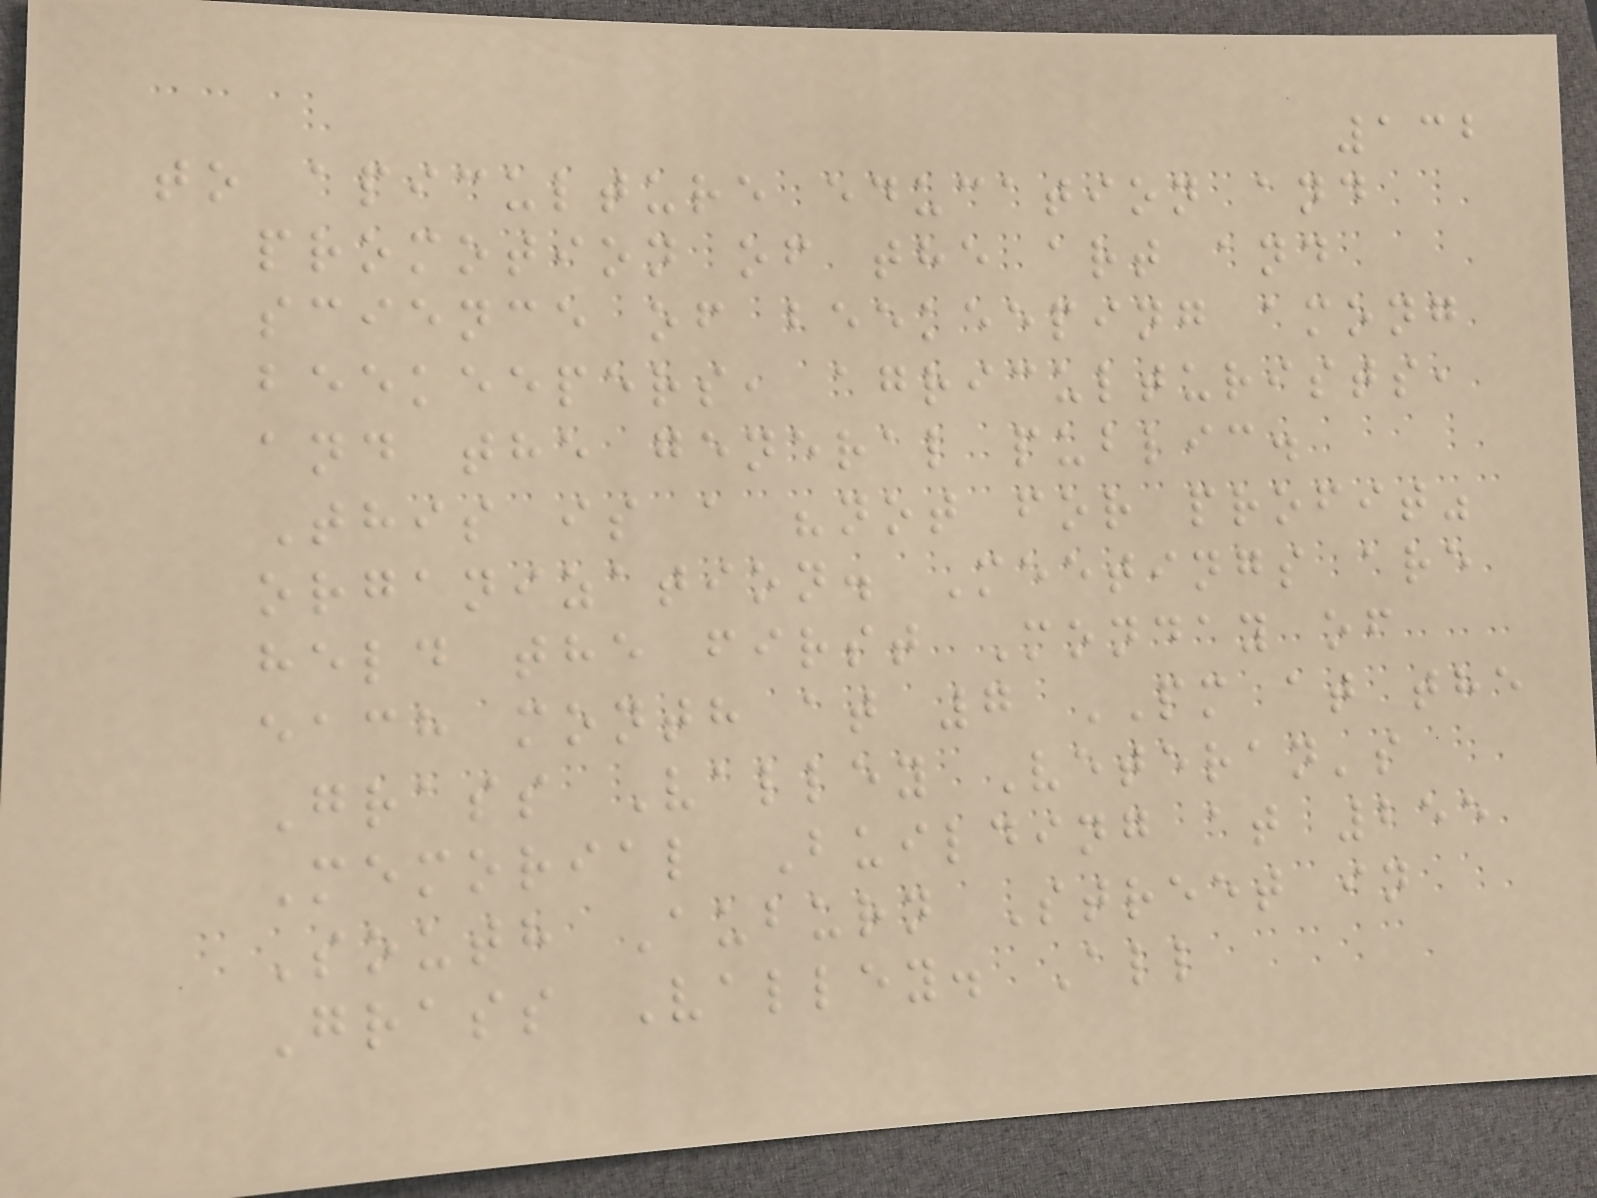132
to apiculture education and
promotion of the art and
science of beekeeping among
beekeepers, agriculturists,
and the general public.
This is a "not for profit"
organization. Meetings are
held the first Monday of
each month at 7 PM at the
Grass Valley Veteran's
Memorial Building at 255
South Auburn Street in
Grass Valley. All
